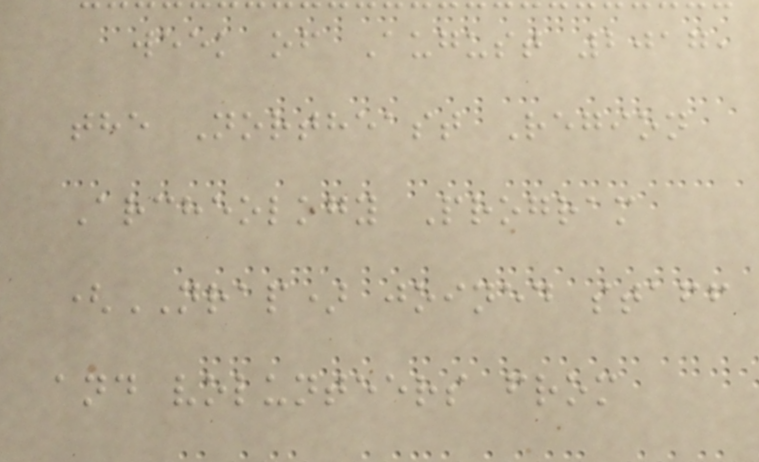week of August 2017,
the Northeast Region
Archeology Program
(NRAP) joined staff
and volunteers from
